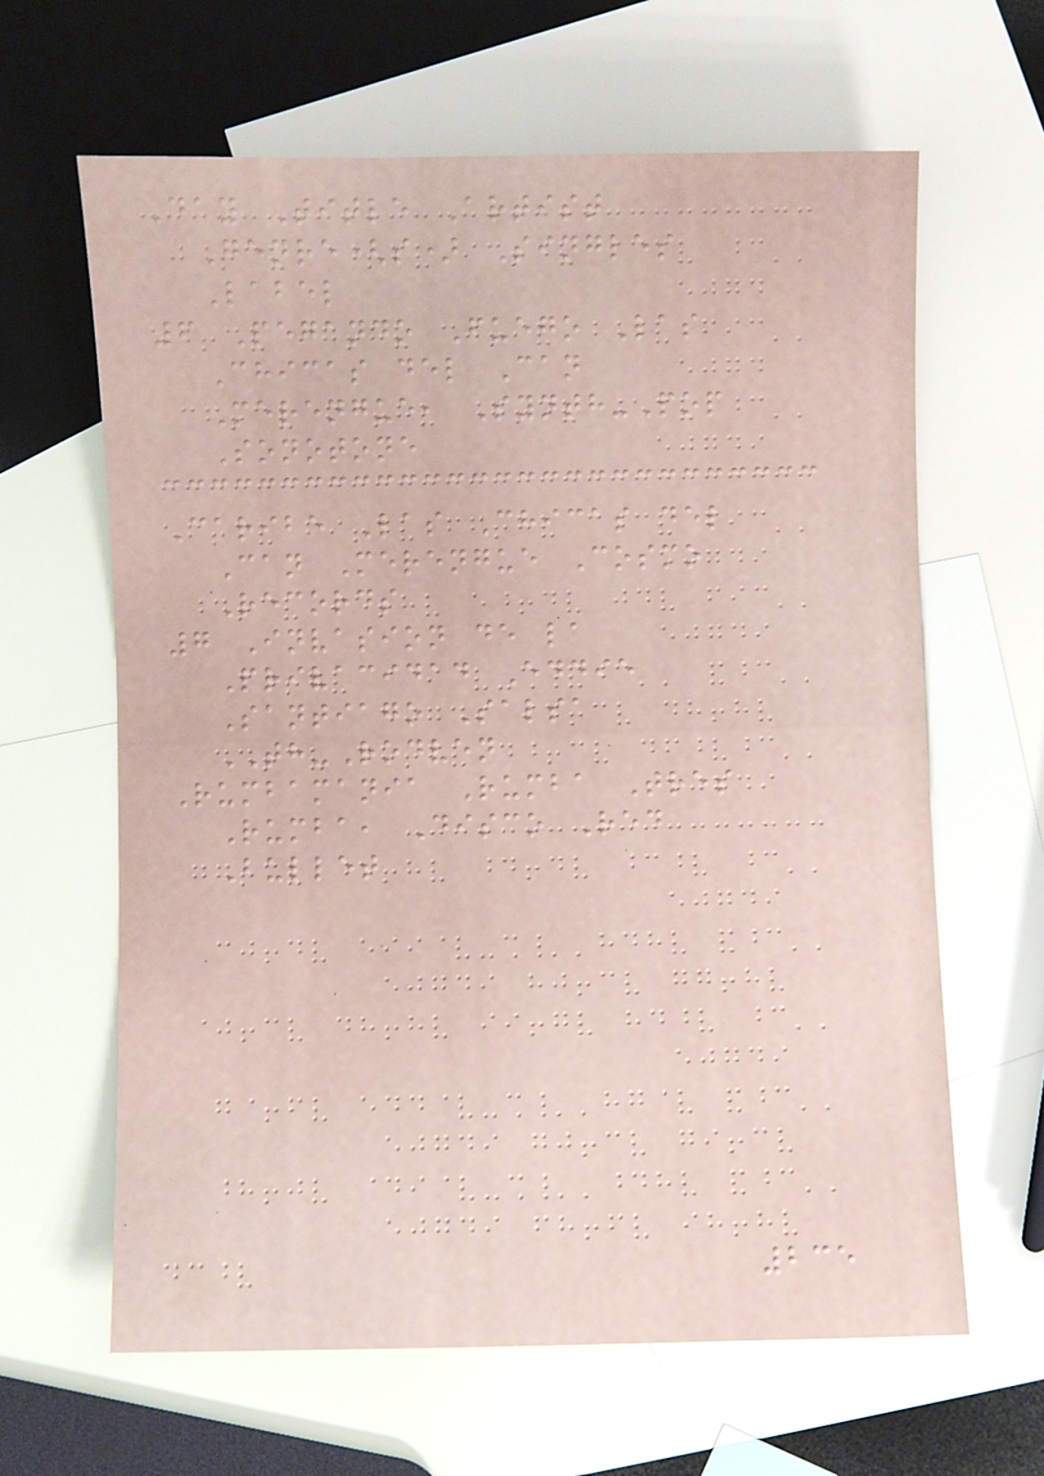Day Title Artist
Genre(s) Singles
Label
6 Pegando Fuego Las
Chicas del Can
Merengue, Synth-Pop
Sonotone
Caribe Las Chicas del
Can Merengue Cosmo
Records
7 Invasion de la
Privacidad Eddie
Santiago Salsa
TH-Rodven
Rumbamania Rumba Tres
Rumba, Disco Red
Bullet
235
